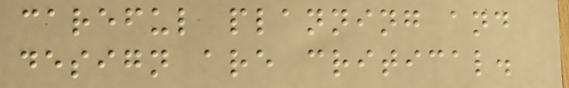careful planning and
design are critical.
